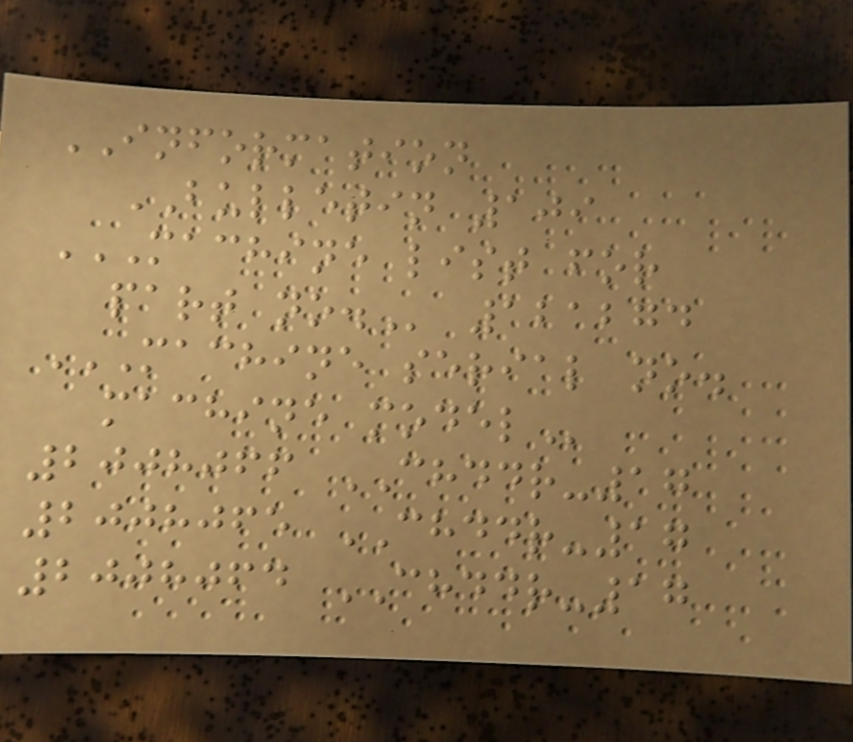INFORMATION
BULLETIN 109
MACHINE LIST FOR
PART NO. 121274
MACHINE SERIAL NO.
MACHINE MODEL
2008066 CHDDR-17
2008065 CHDDR-17
2008064 CHDDR-17
